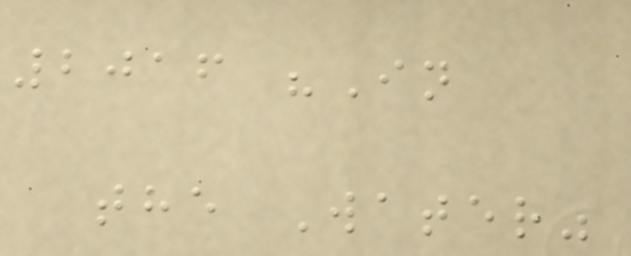2016 "In
the Water"
